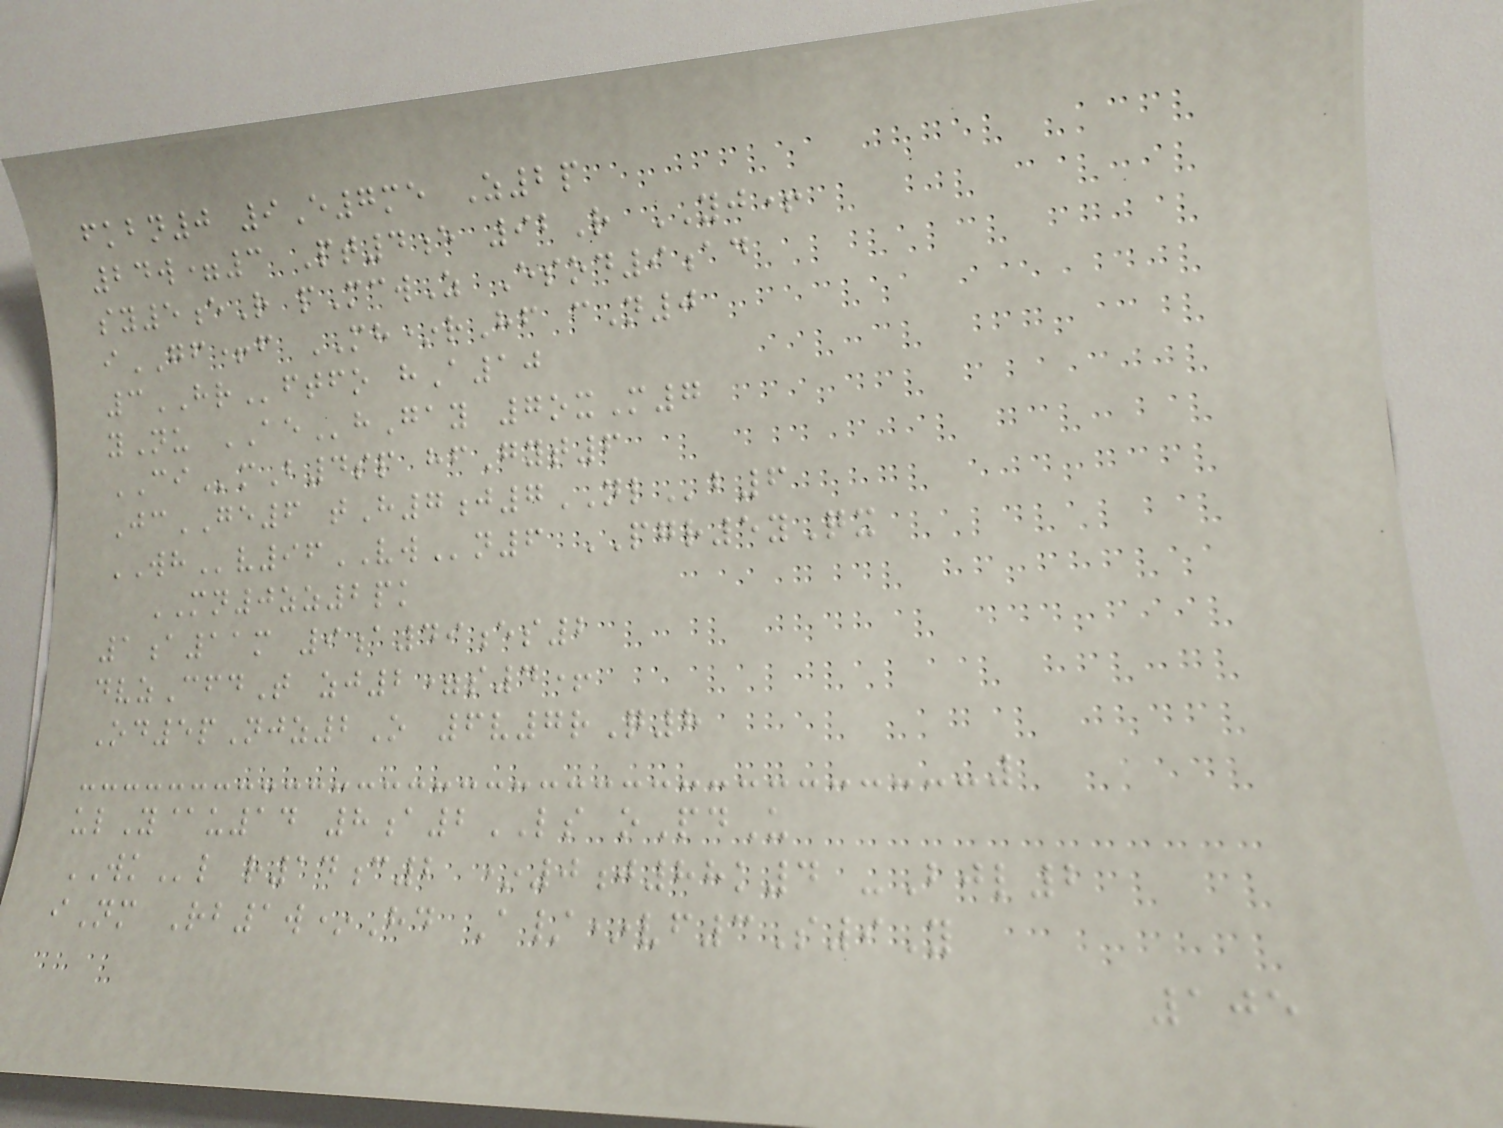fkbn0 9E7me Z2p
24w=3 Pt4e 92R YJ+
sy5eR pMcwZ Esod9ad
iGF+f MH*rHf cN0
3HRftfo hA10
yNu AEhGay 7oxM7
CImB4sp hfGyt6
JcGE6 tH7j7NLb6
WHv96VWn6 PGR5yQx
MN0zz2pk
1a11m 9a49es2
dvzCfdT zj2=s4+
Od5pNjz2O 6v7rQ8
ulY@u14 8a2LS oPdU
WKl r14c2 *0j88k4 -Bjl2
iNm Rb1w*Hd A/*vf3S9Y
105
